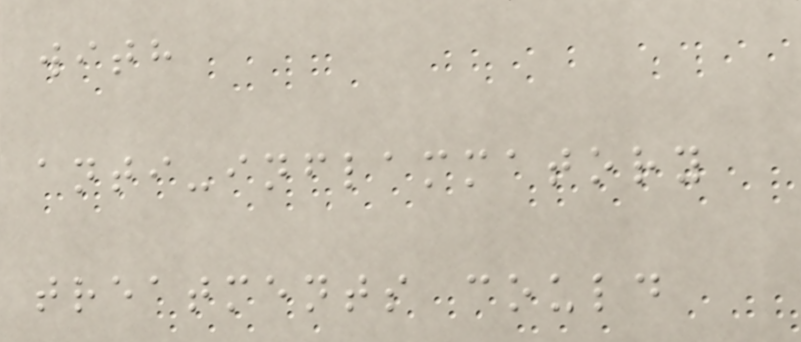with
anti-inflammatory
treatments could
